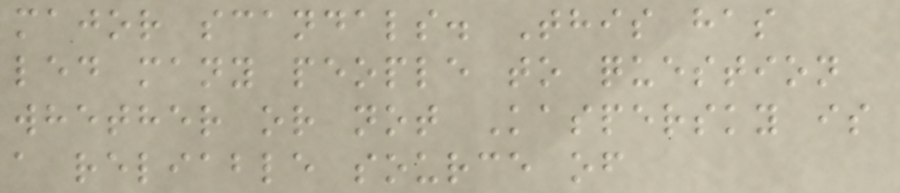major scandals. This has
led many people to question
whether or not Kaspersky is
a reliable source of
